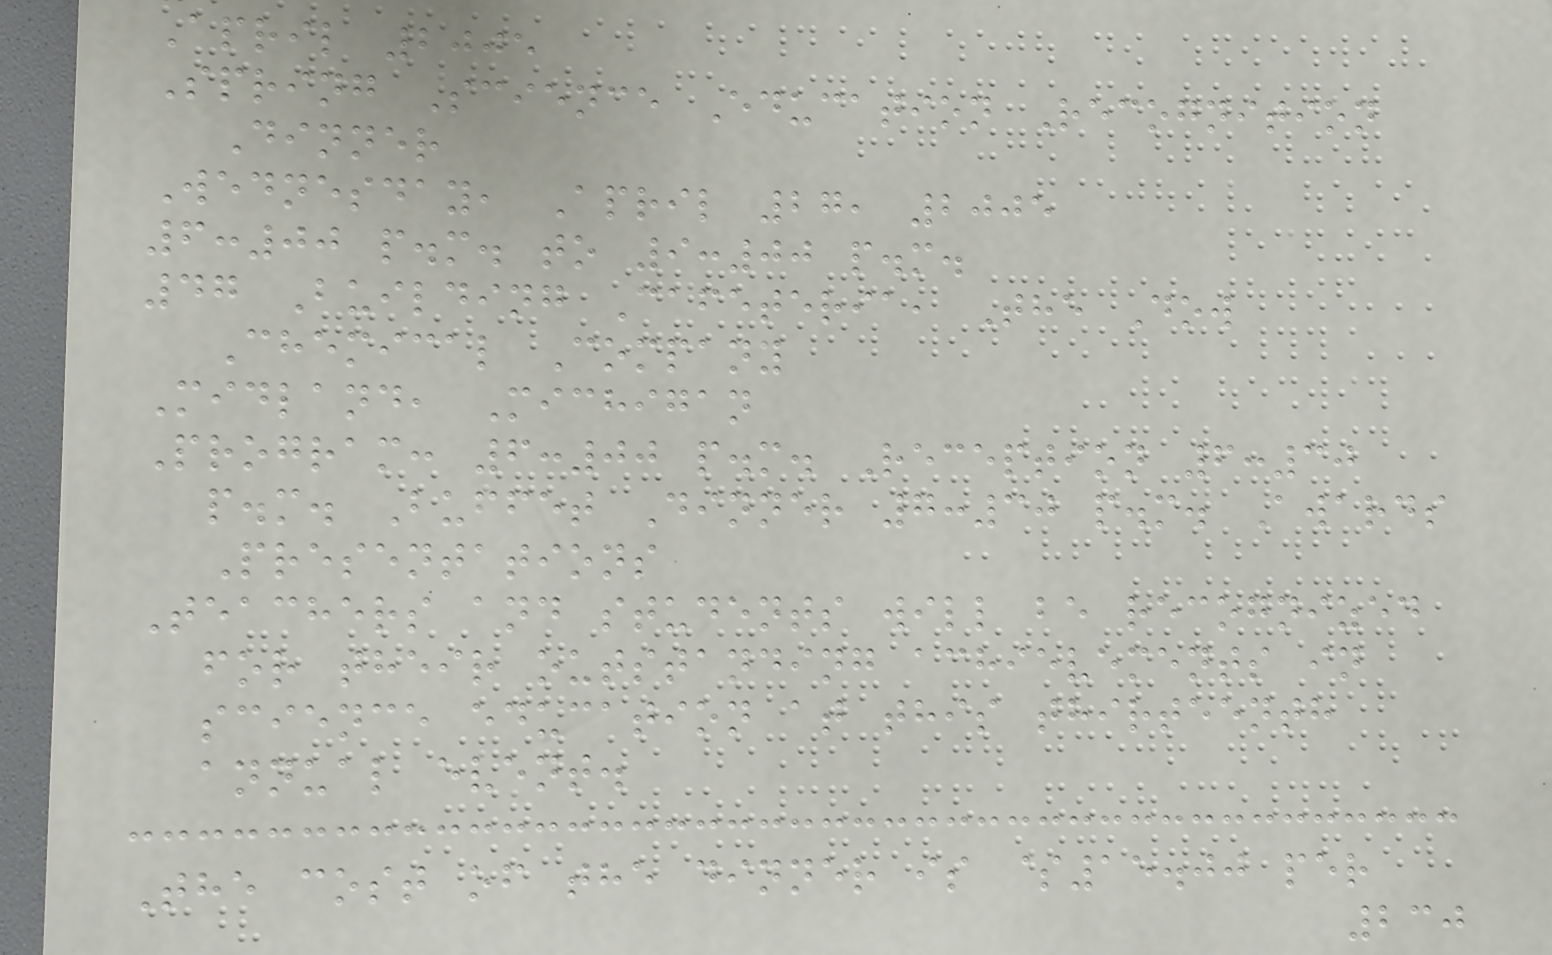April 2005
Spring Science Education Recognition
Dinner
Wednesday, April 27, 2005
6:00 p.m. to 9:00 p.m.
47 Building Cafeteria, The Dow
Chemical Company
Midland, Michigan
Program: 6:00 p.m. Reception 6:30
p.m. Buffet Dinner 7:30 p.m. Awards
Presentations
Teachers and students will be recognized
for their outstanding achievements in
science education at this thirteenth
annual event.
The cost of the dinner is $15.00 per
230
